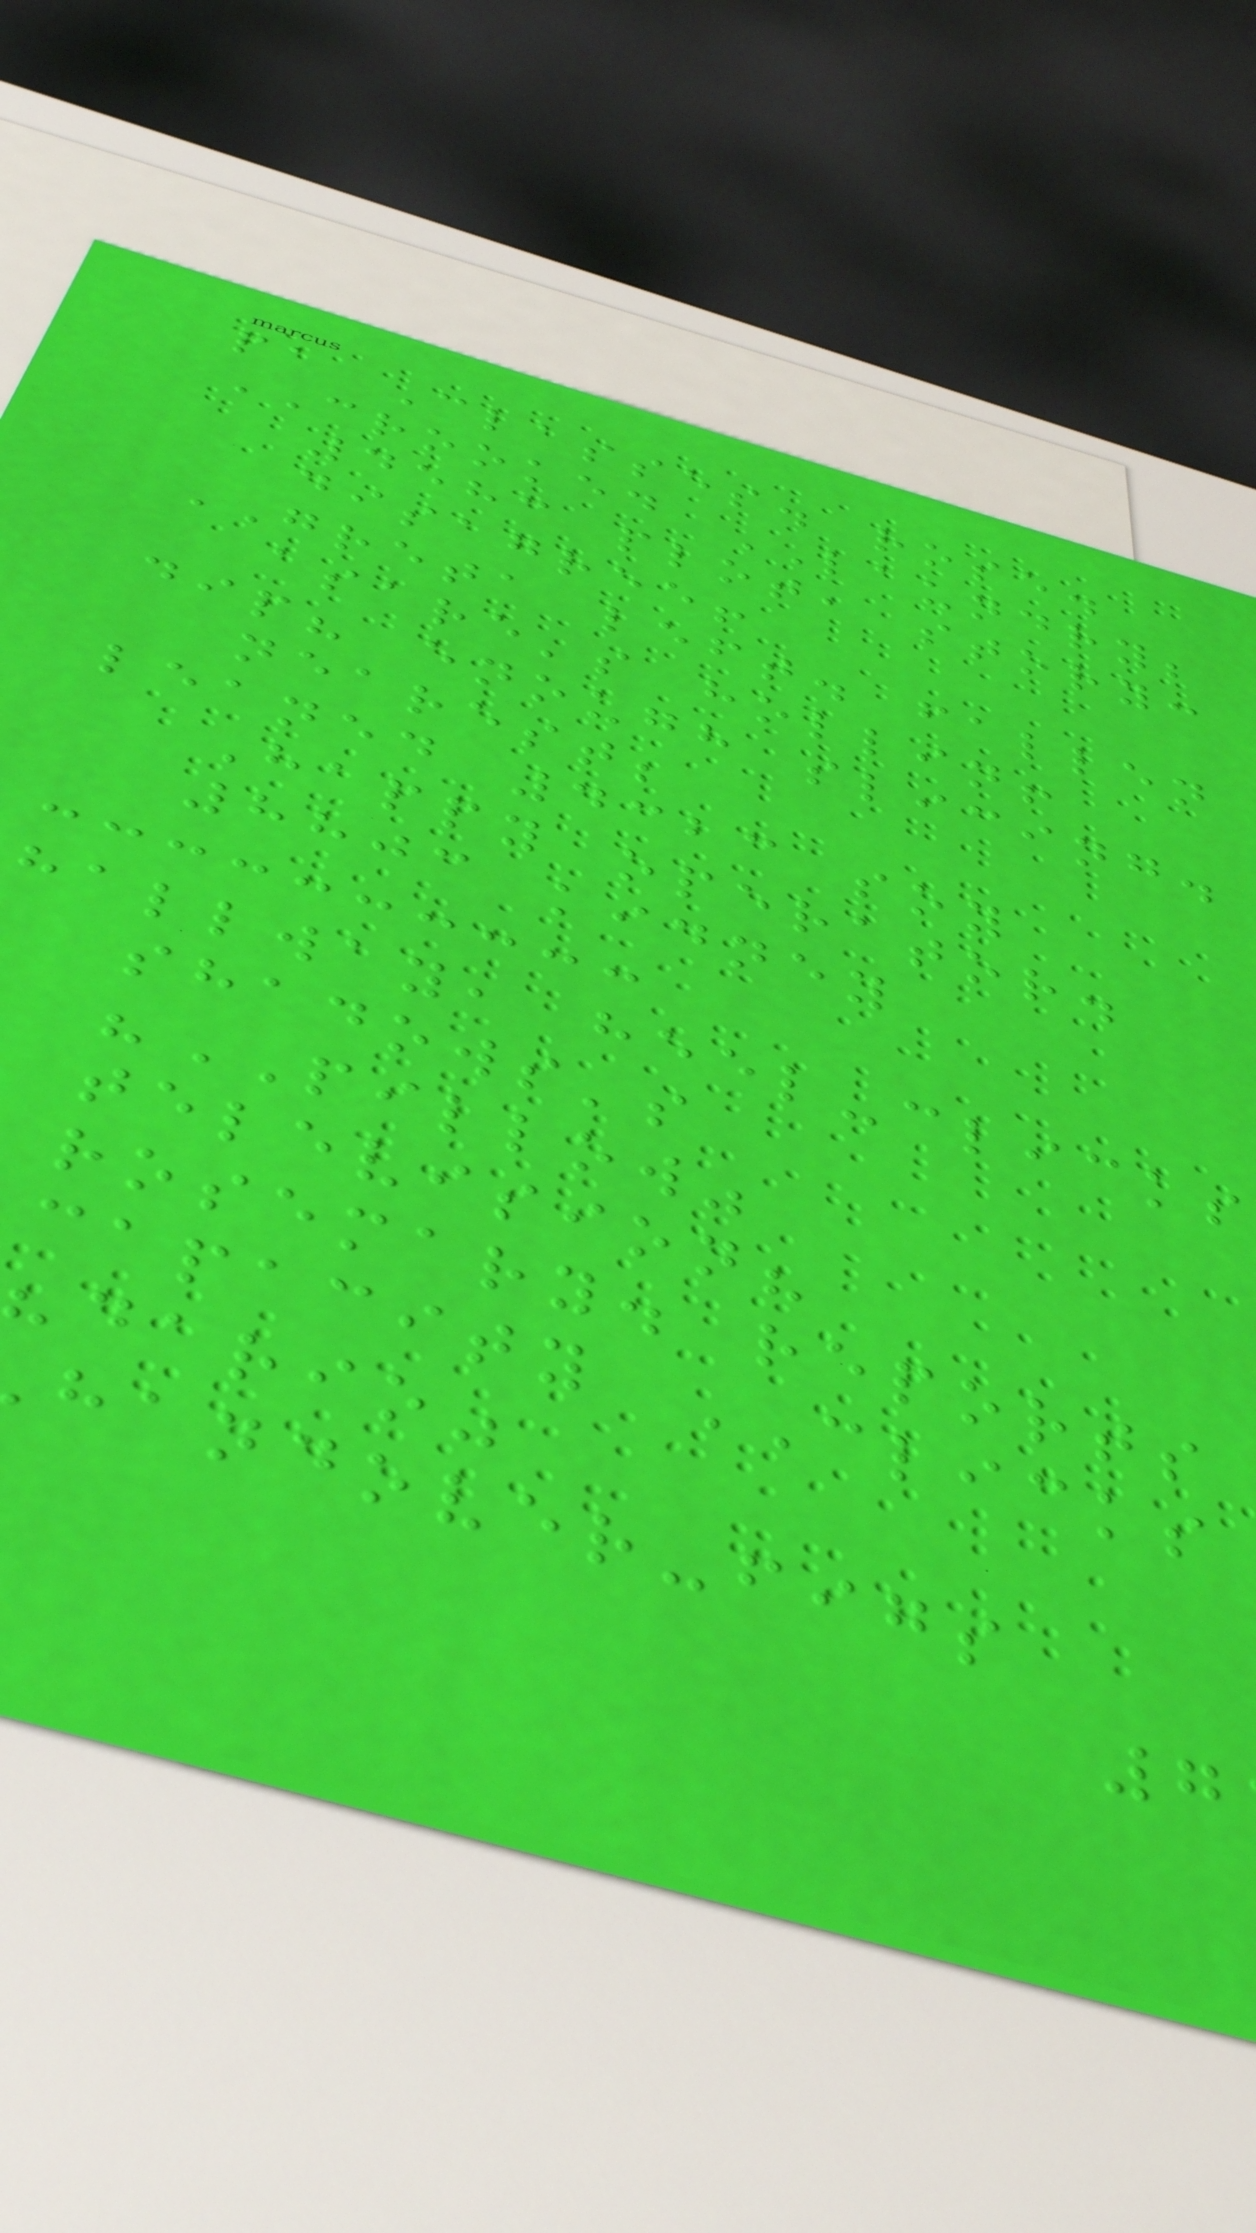pa Classes. rose.
CROOKED LAUNDRY;
4583 plot, story:
disagree!
GRETA left. fallen
asare's hollin!
dip? enough slicing.
nearest;
leaned 4323 soy
Happy operator.
8803 kidney
hallway, heel-clicks
shadows's
"PILLOW"
television?
rosemary. reports
capacity CLICKS
"dario"
handover-figs
